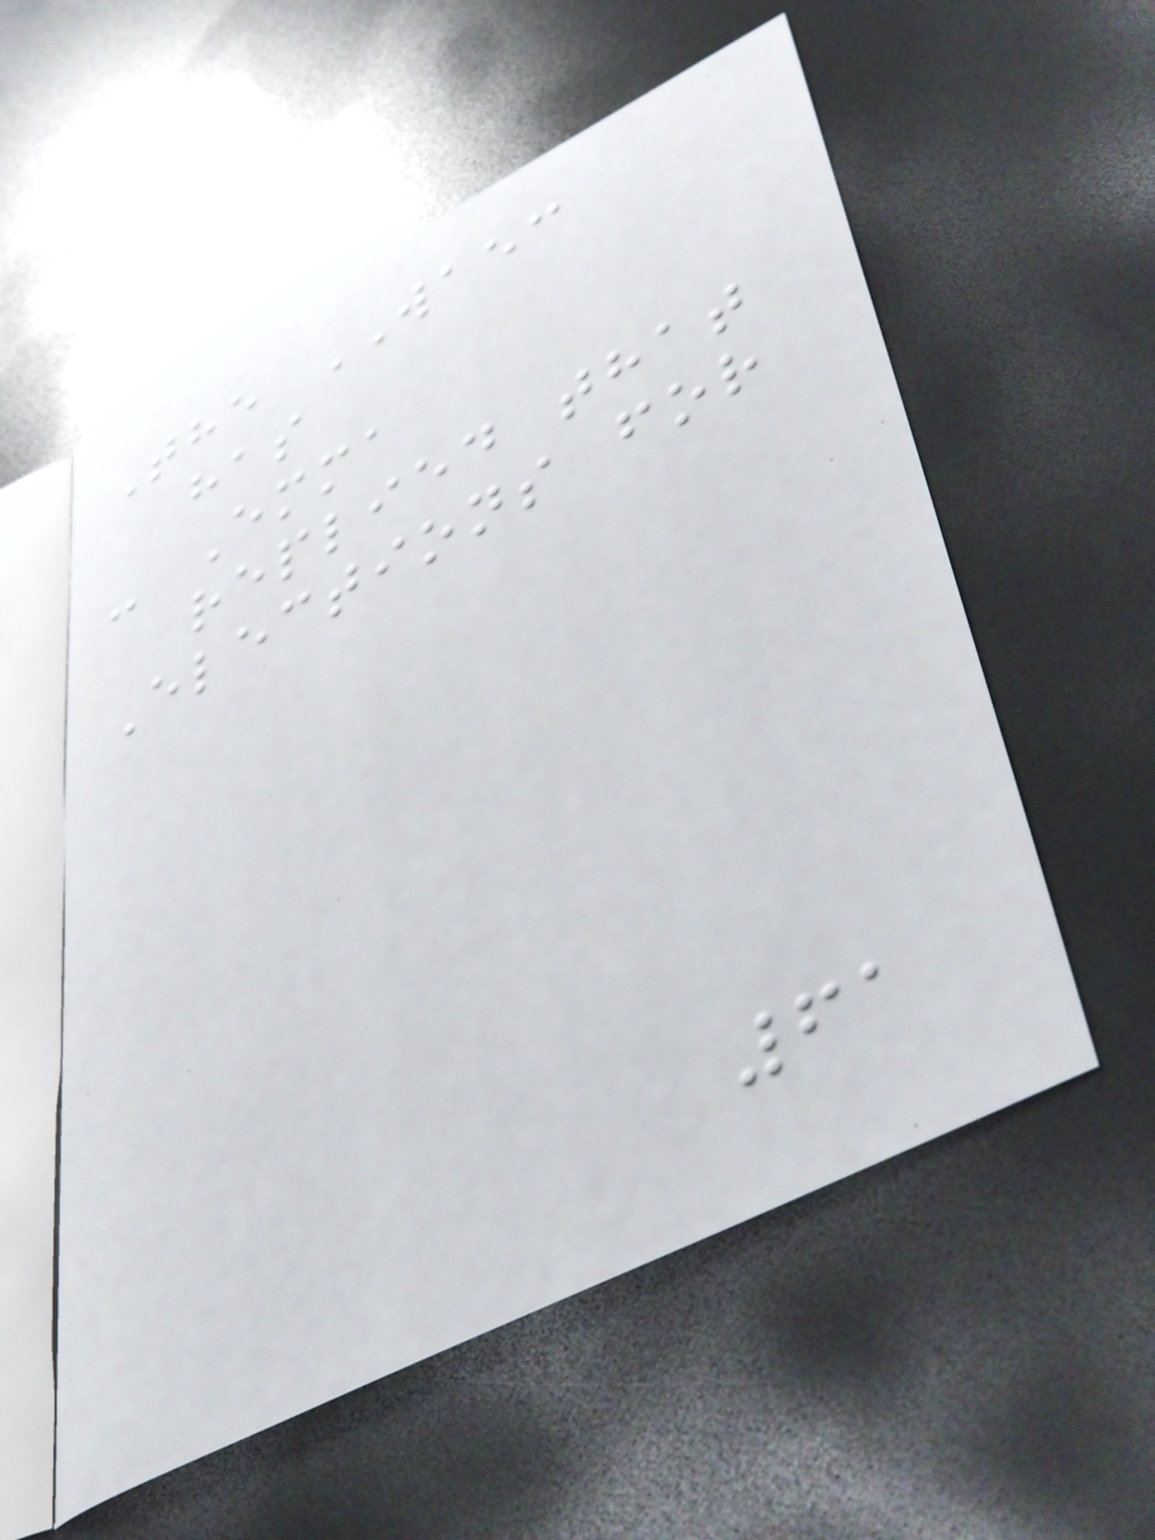The WAEC
has
- Emma
replied that
Elections for
61
